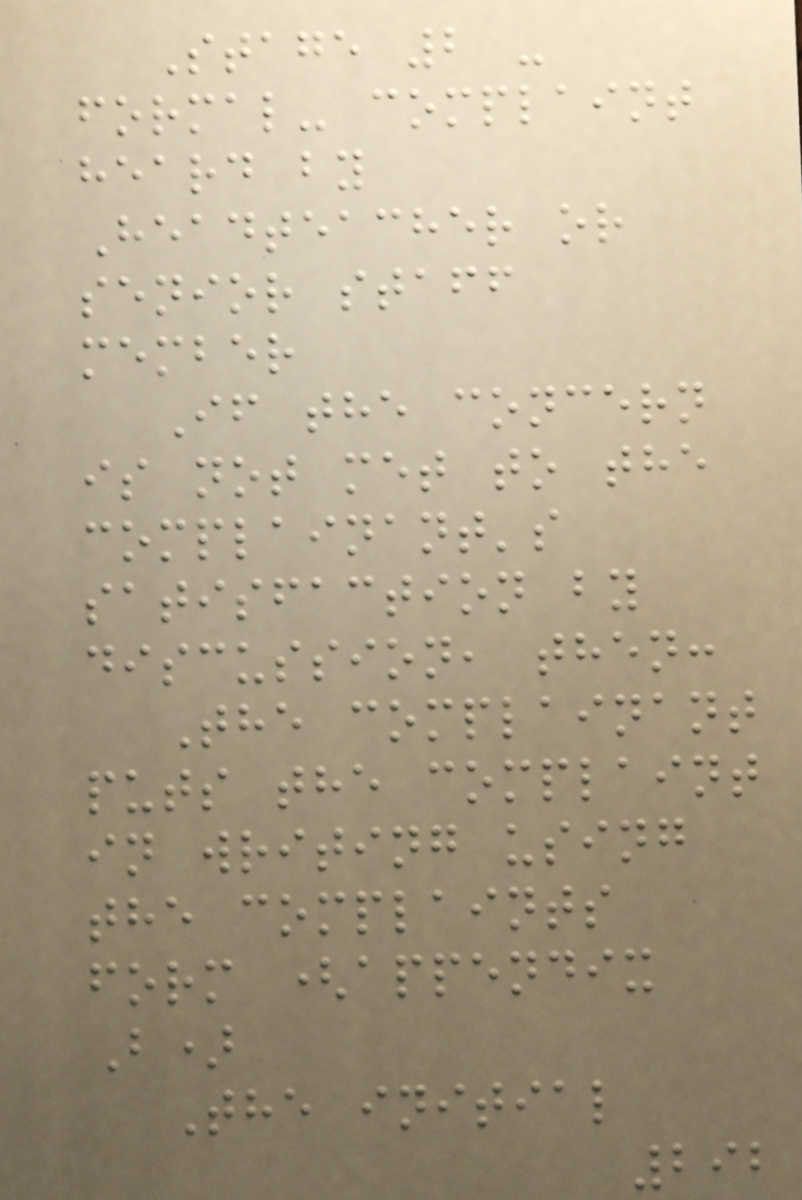Stage 2 -
formal- complaint
heard by
Headteacher or
senior staff
member
If the concern
is not met to the
complainant's
satisfaction by
discussion, then:
The complainant
puts the complaint
in writing using
the complaints
form (appendix
B)
The initial
292
